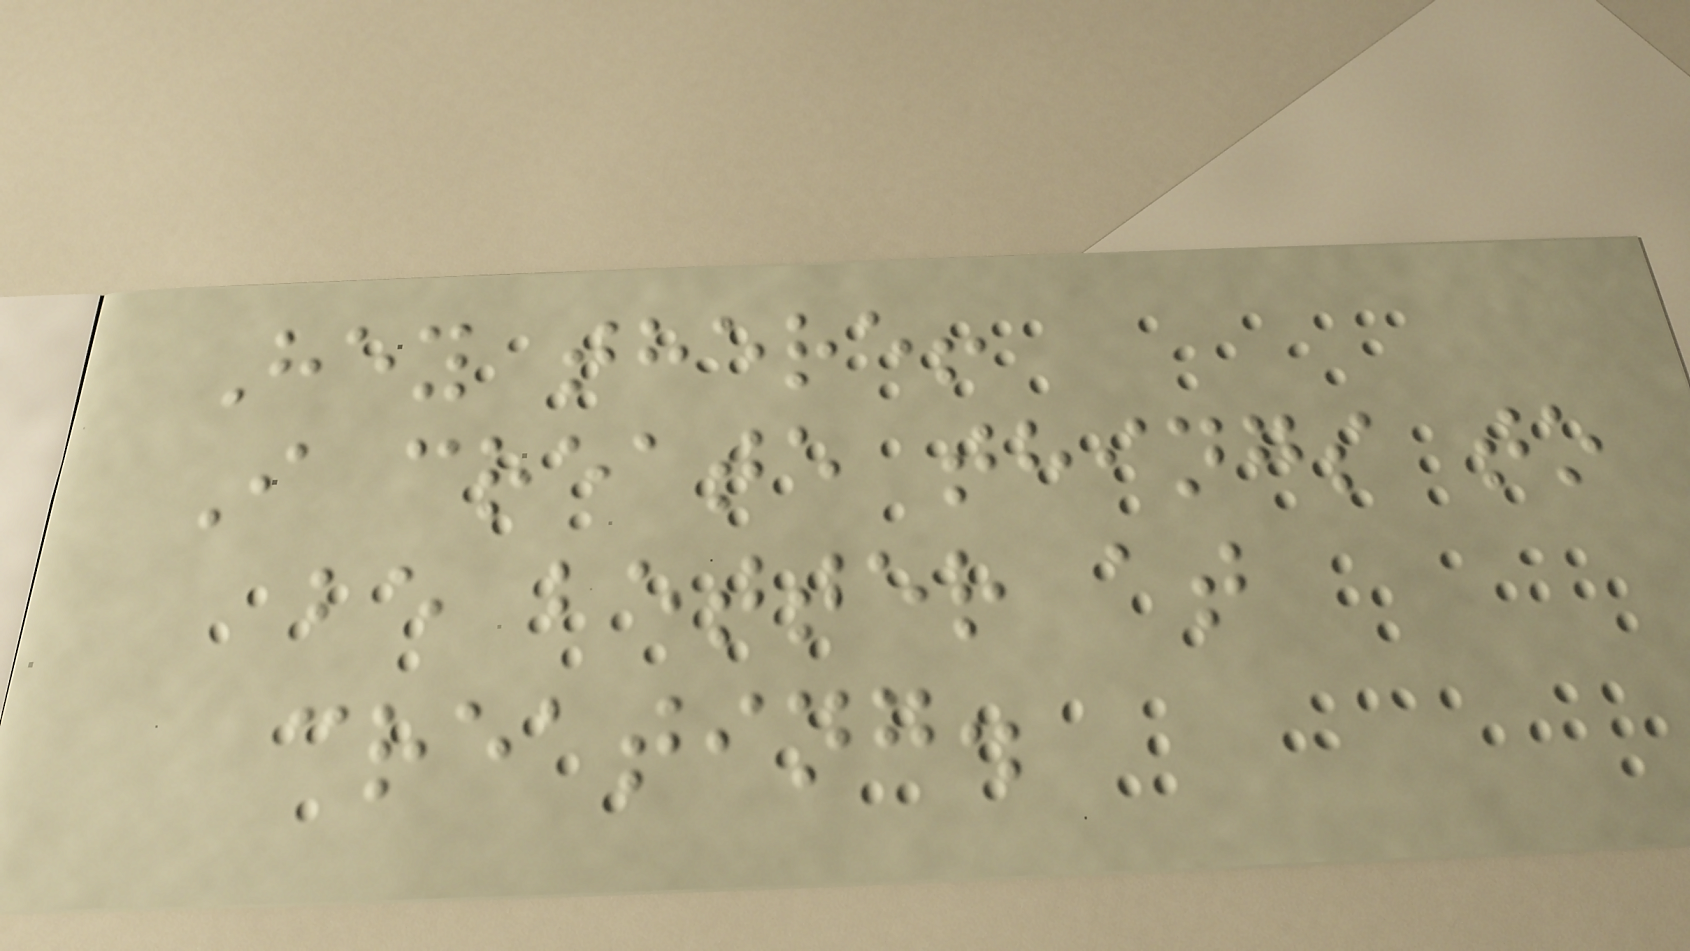Hey there!
I create things to
be better at
creating.
